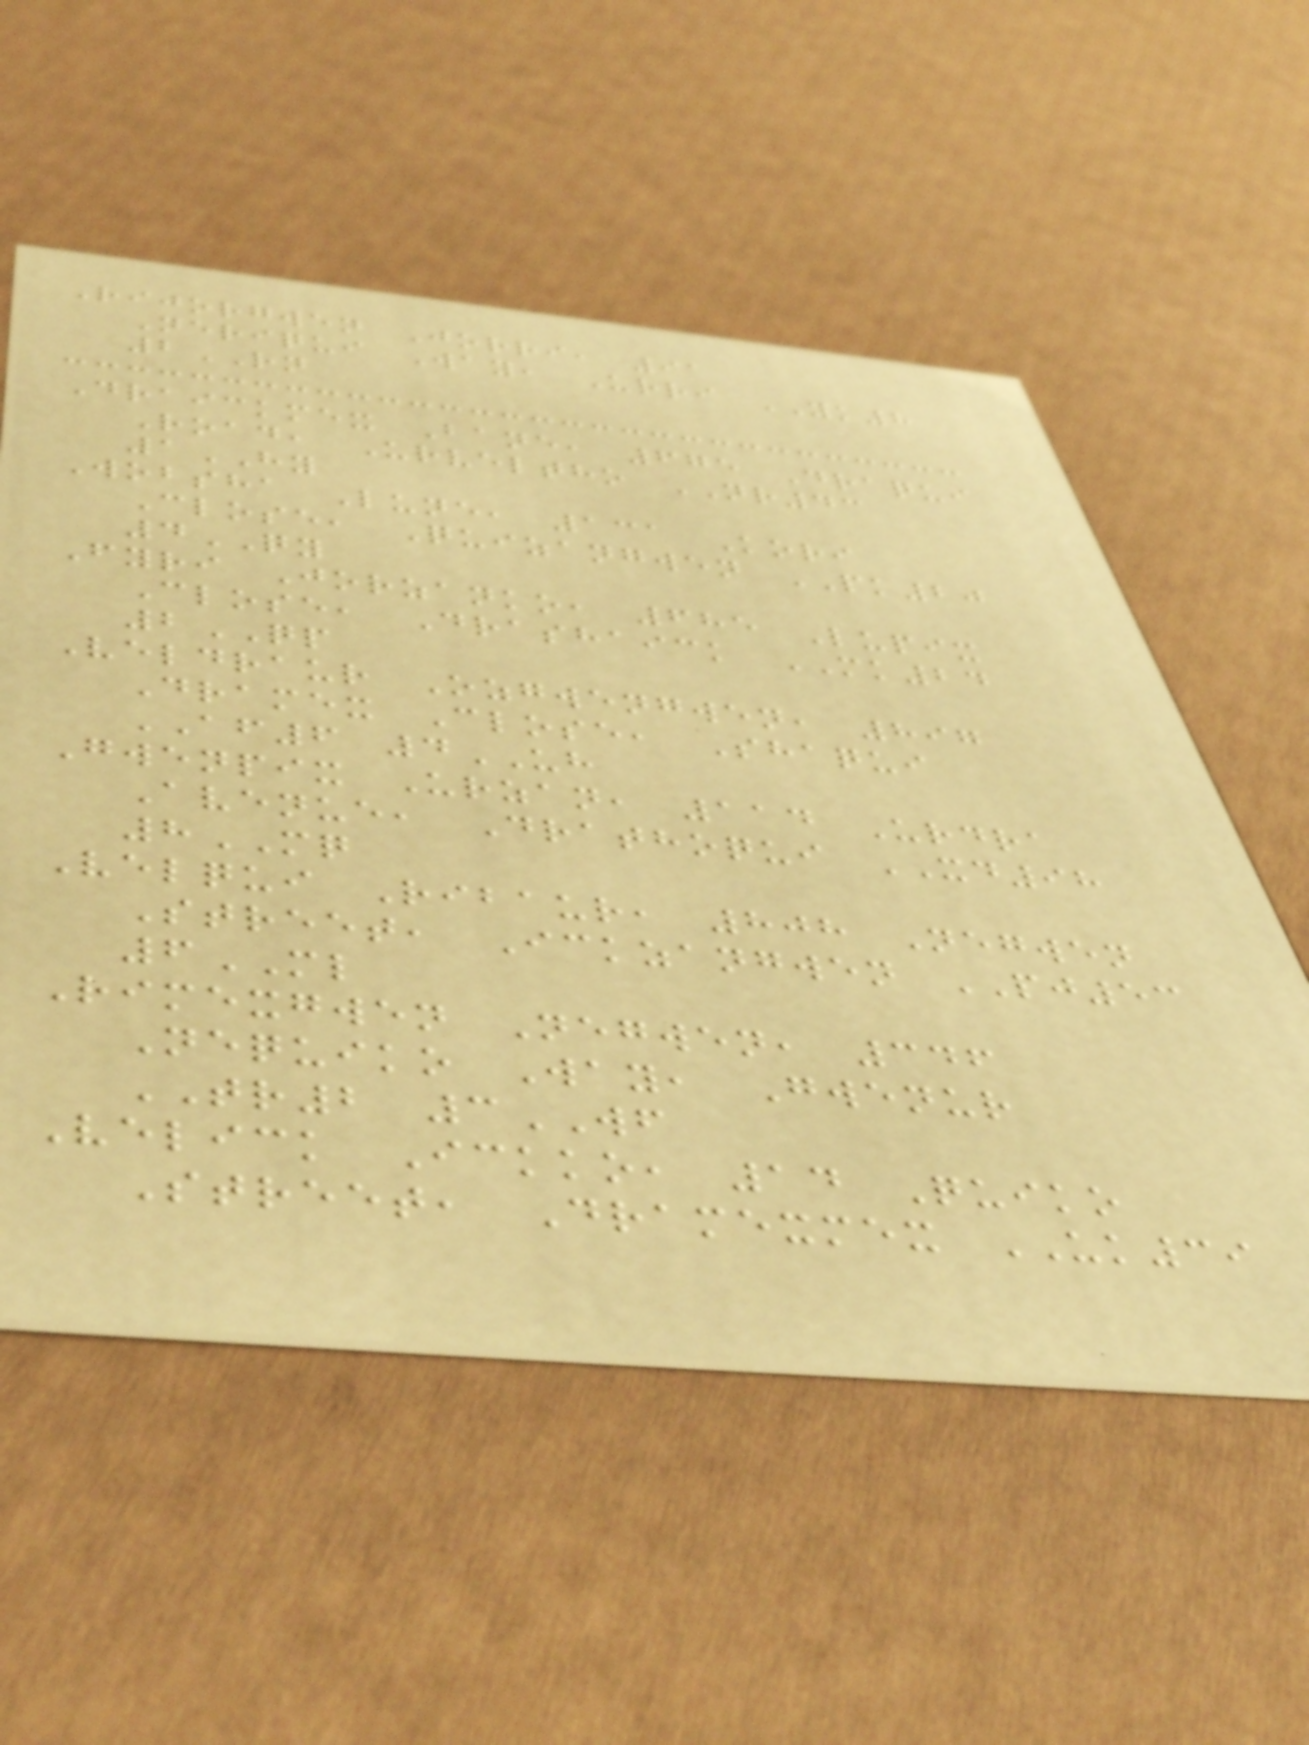Rijorgwen Jorri, 91
Neriqui Way, Urri YK8
2RN
Draickmex Bane, 675 Draqui
Road, Urveltho NR43
1HY
Wobsha Lune, 131 Kori
Close, Quizangwen PK20
4QY
Fyri Jorzanko, 685 Lupix
Close, Drashaick MK24
2QP
Veldraur Ozgwengwen, 897
Dramex Close, Shaqui
AF6 4UH
Gwenpix Urzan, 114 Urdra
Avenue, Drathoqui XD98
8MQ
Velqui Ribaur, 808 Negwen
Street, Ickzangwen PJ53
6ML
Rimexgwen Negwen, 346
Nequiko Way, Gwenur
TR2 3WF
Velick Ickko, 14 Quiko
Street, Dramexmex UK39
